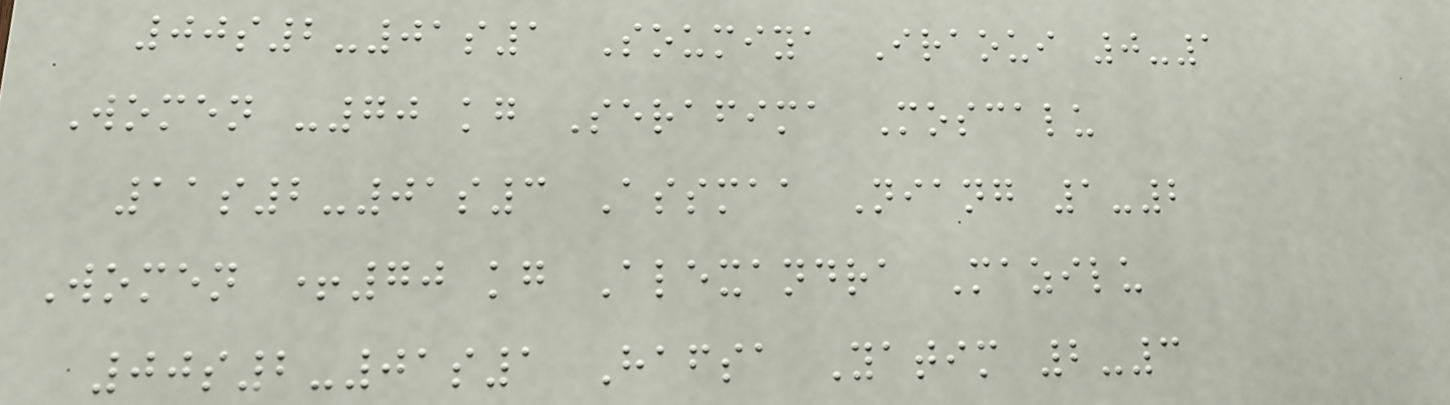00s2-01s1 Soumiya Iraoui 0-1
Women -70 kg Serafima Moscalu
11s2-01s3 Assmaa Niang 1-2
Women +70 kg Alexandra Mazilu
00s2-01s1 Hafsa Yatim 2-3
